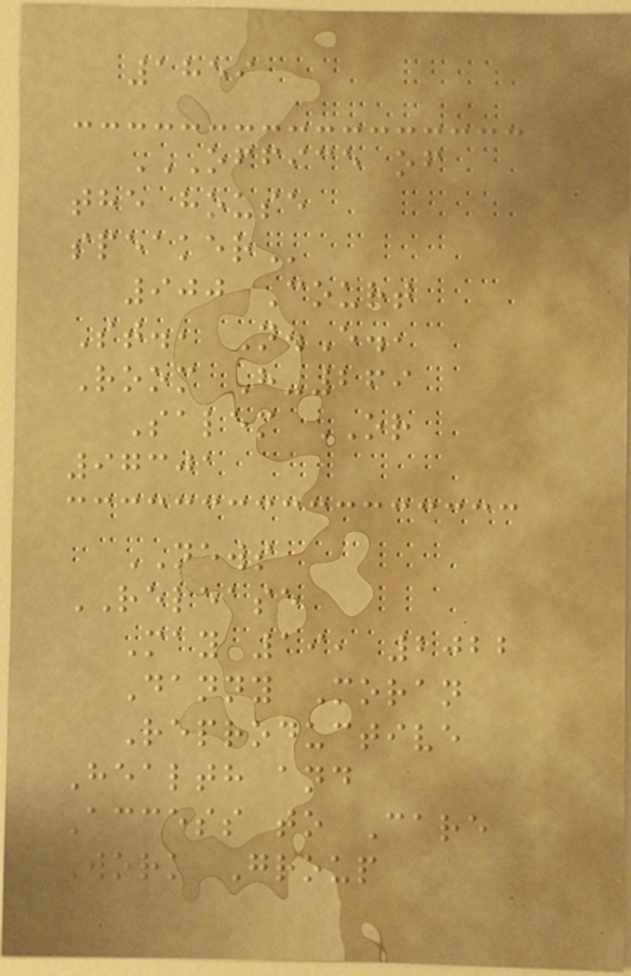1859
OFFICE OF
THE HOUSE
SPEAKER
900 Court
St., N.E.,
Room H-269
Salem OR
97301
NEWS
RELEASE
May 19, 2022
Danny Moran
Reproductive
Health and
Access to Care
Work Group
